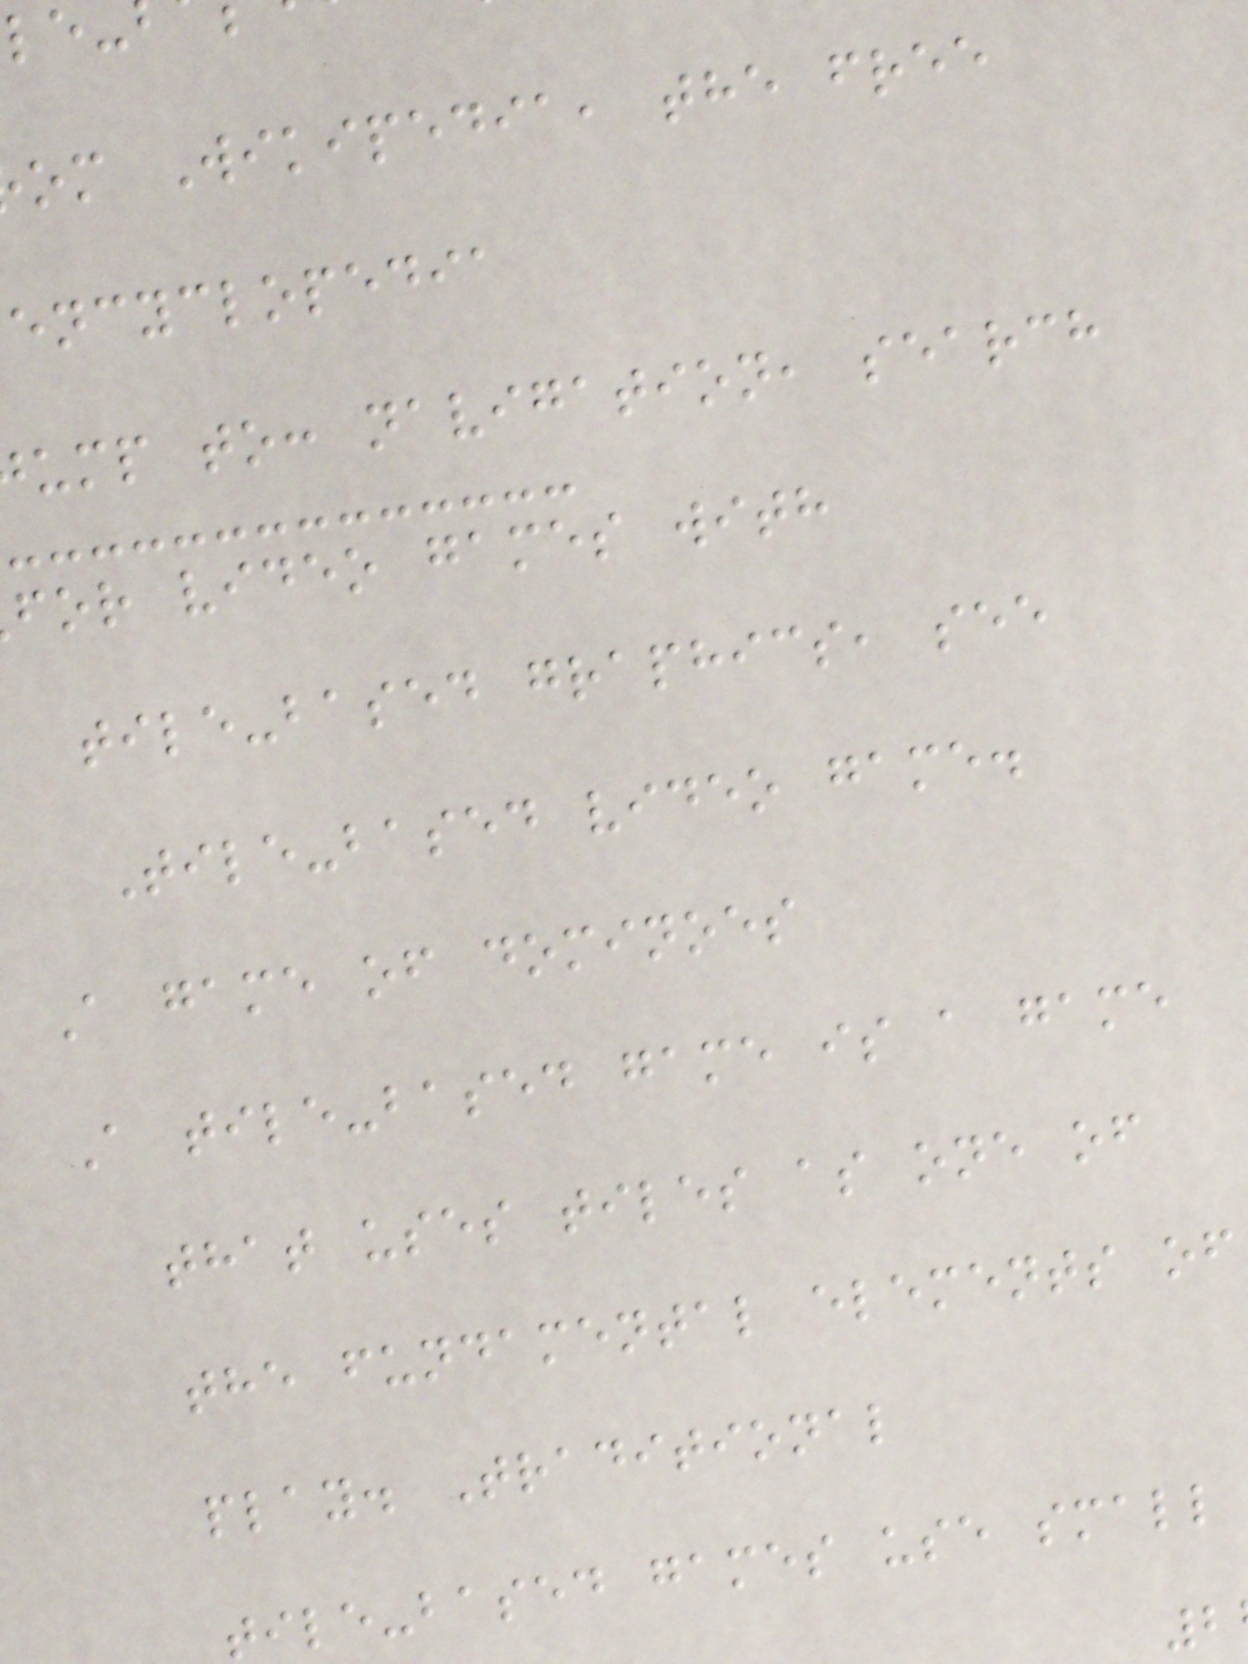om Wikipedia, the free
encyclopedia
ump to: navigation, search
for video games with
tile-based graphics, see
Tile-based video game.
A game of dominoes
A tile-based game is a game
that uses tiles as one of
the fundamental elements of
play. Traditional
tile-based games use small
